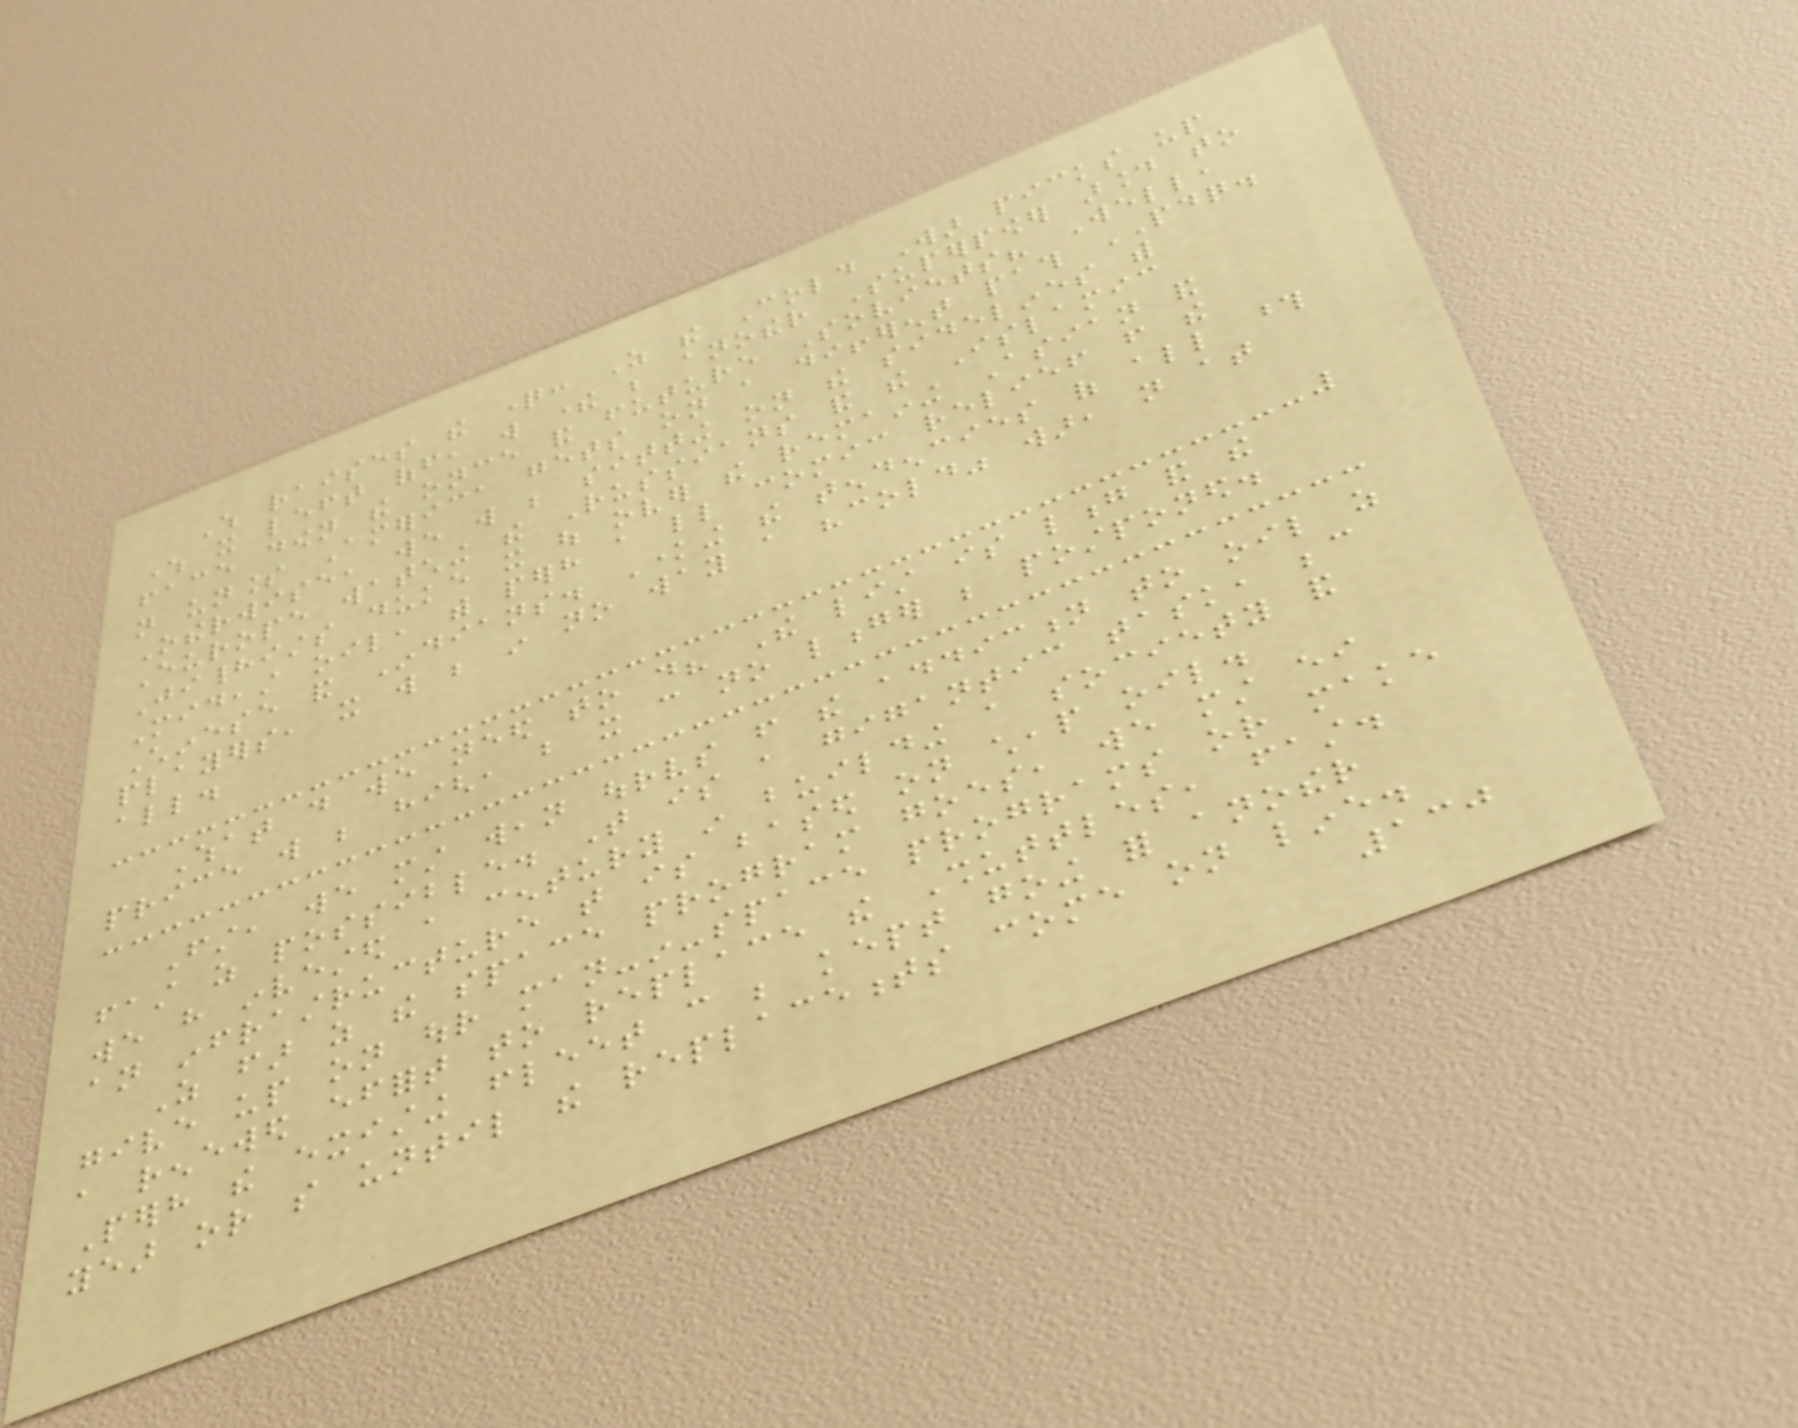Which raises the question: As the Cold War picks up
where it left off, will there be another Superpower around to
face down the once and future Soviets? Well,
not unless America gets on a different path PDQ.
Otherwise, we will be sitting on the sidelines with
Europe watching the Russians and the Islamic
Jihadists duke it out over the remaining Asian and
Mideast oil, with perhaps a little comic relief from the
Chinese and Indians. Knowing the tendencies of all those
players, it will be in no way a "cold" war, not at
all.
What do we need to do? The list is long and the
price will be high, but it can no longer be postponed.
First, we must wean ourselves from the addiction to oil as
fast as possible. That is a gigantic task, because
we have invested a century in building a society and
an infrastructure that is based on cheap oil.
As far as the space program goes, we must either
give up on our man-in-space programs or make
a renewed effort to replace the Shuttles, fast.
Perhaps the existing fleet can be kept going for another
year or so until the replacements come on line.
130
